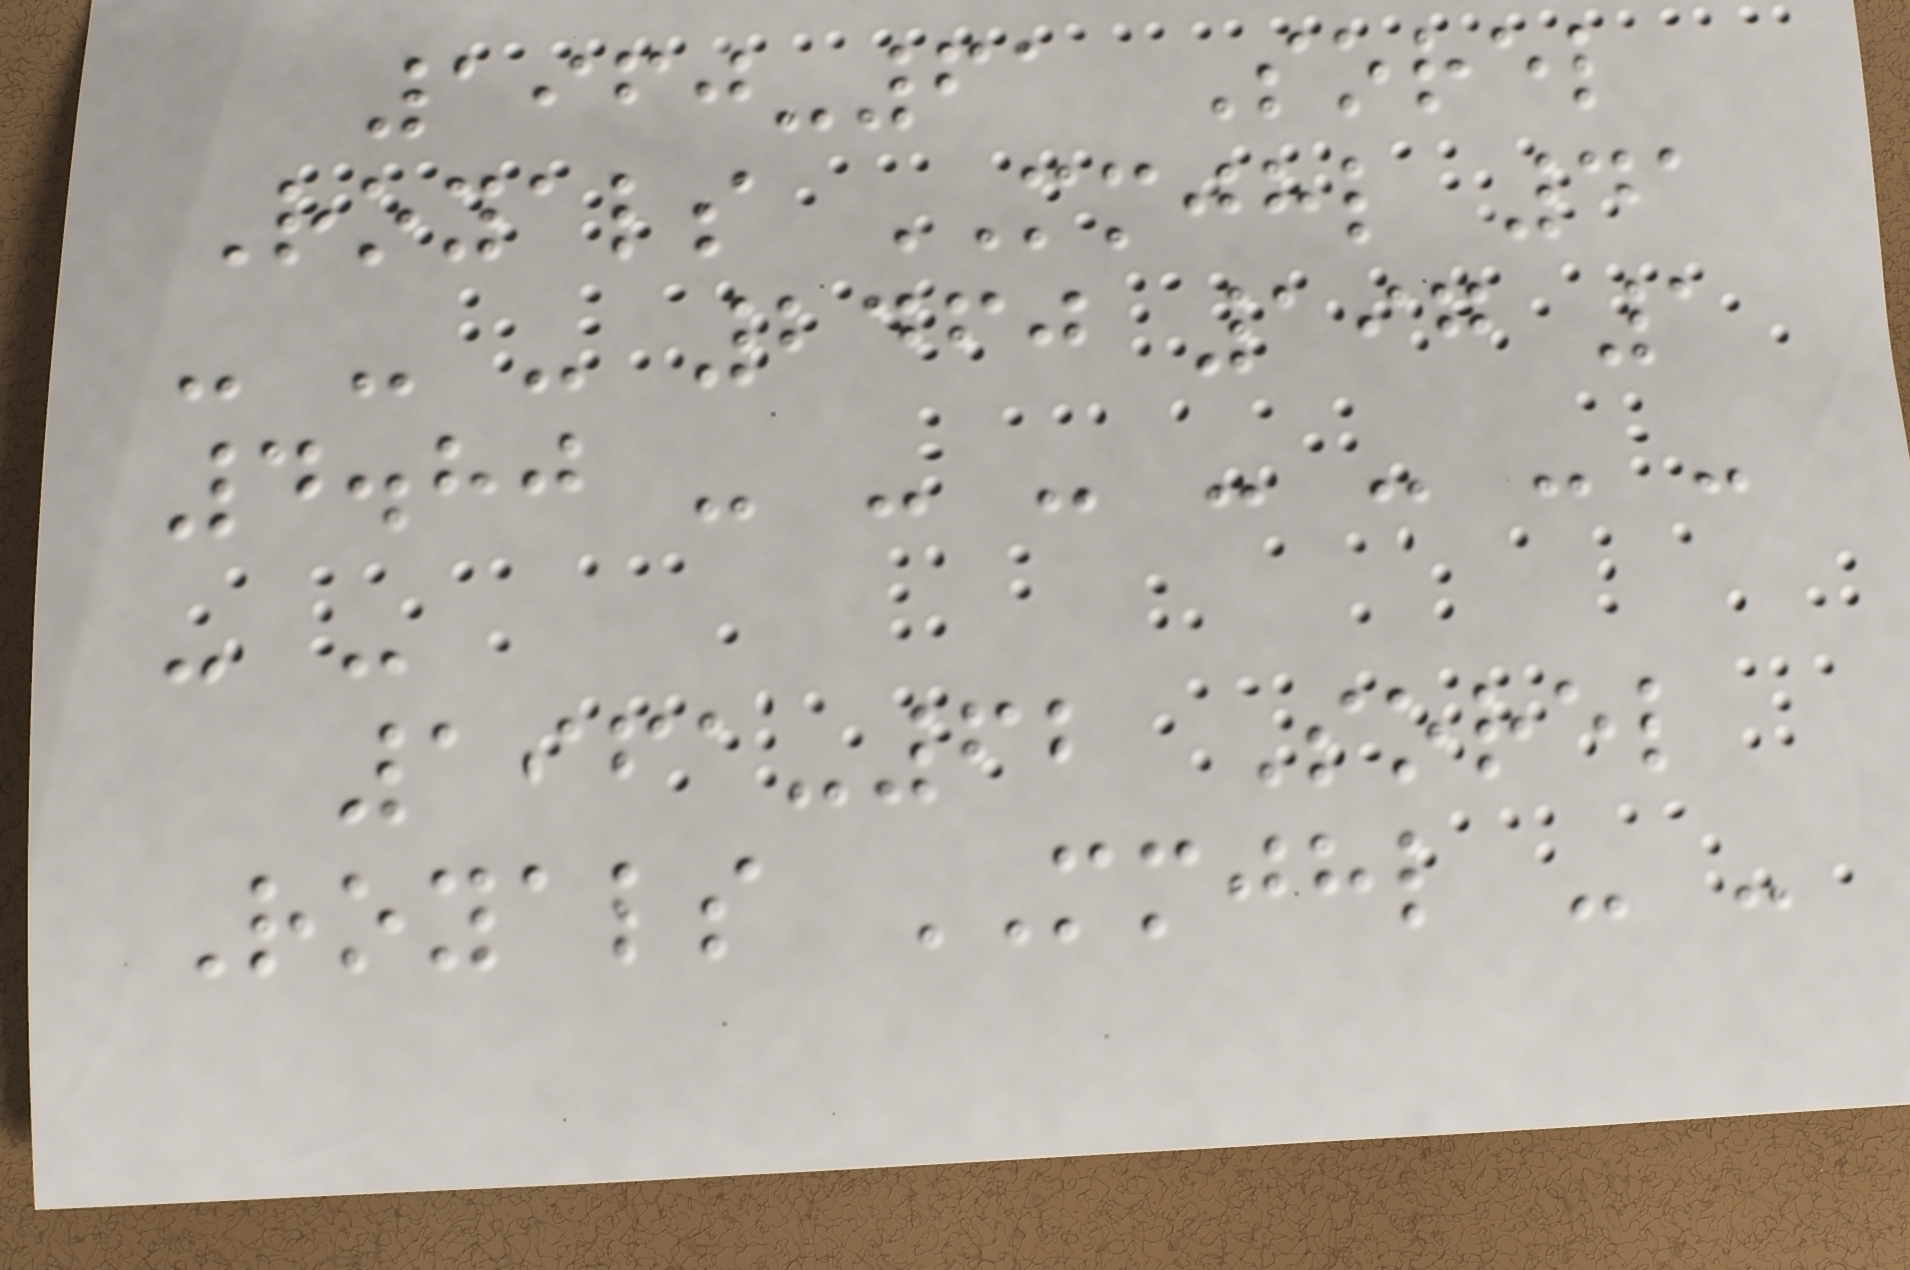1960-61 Sorel
Royals MMJHL 41
- - - 2460 197 1
4.80 - - - - - - -
- -
1961-62 Sorel
Royals MMJHL - -
